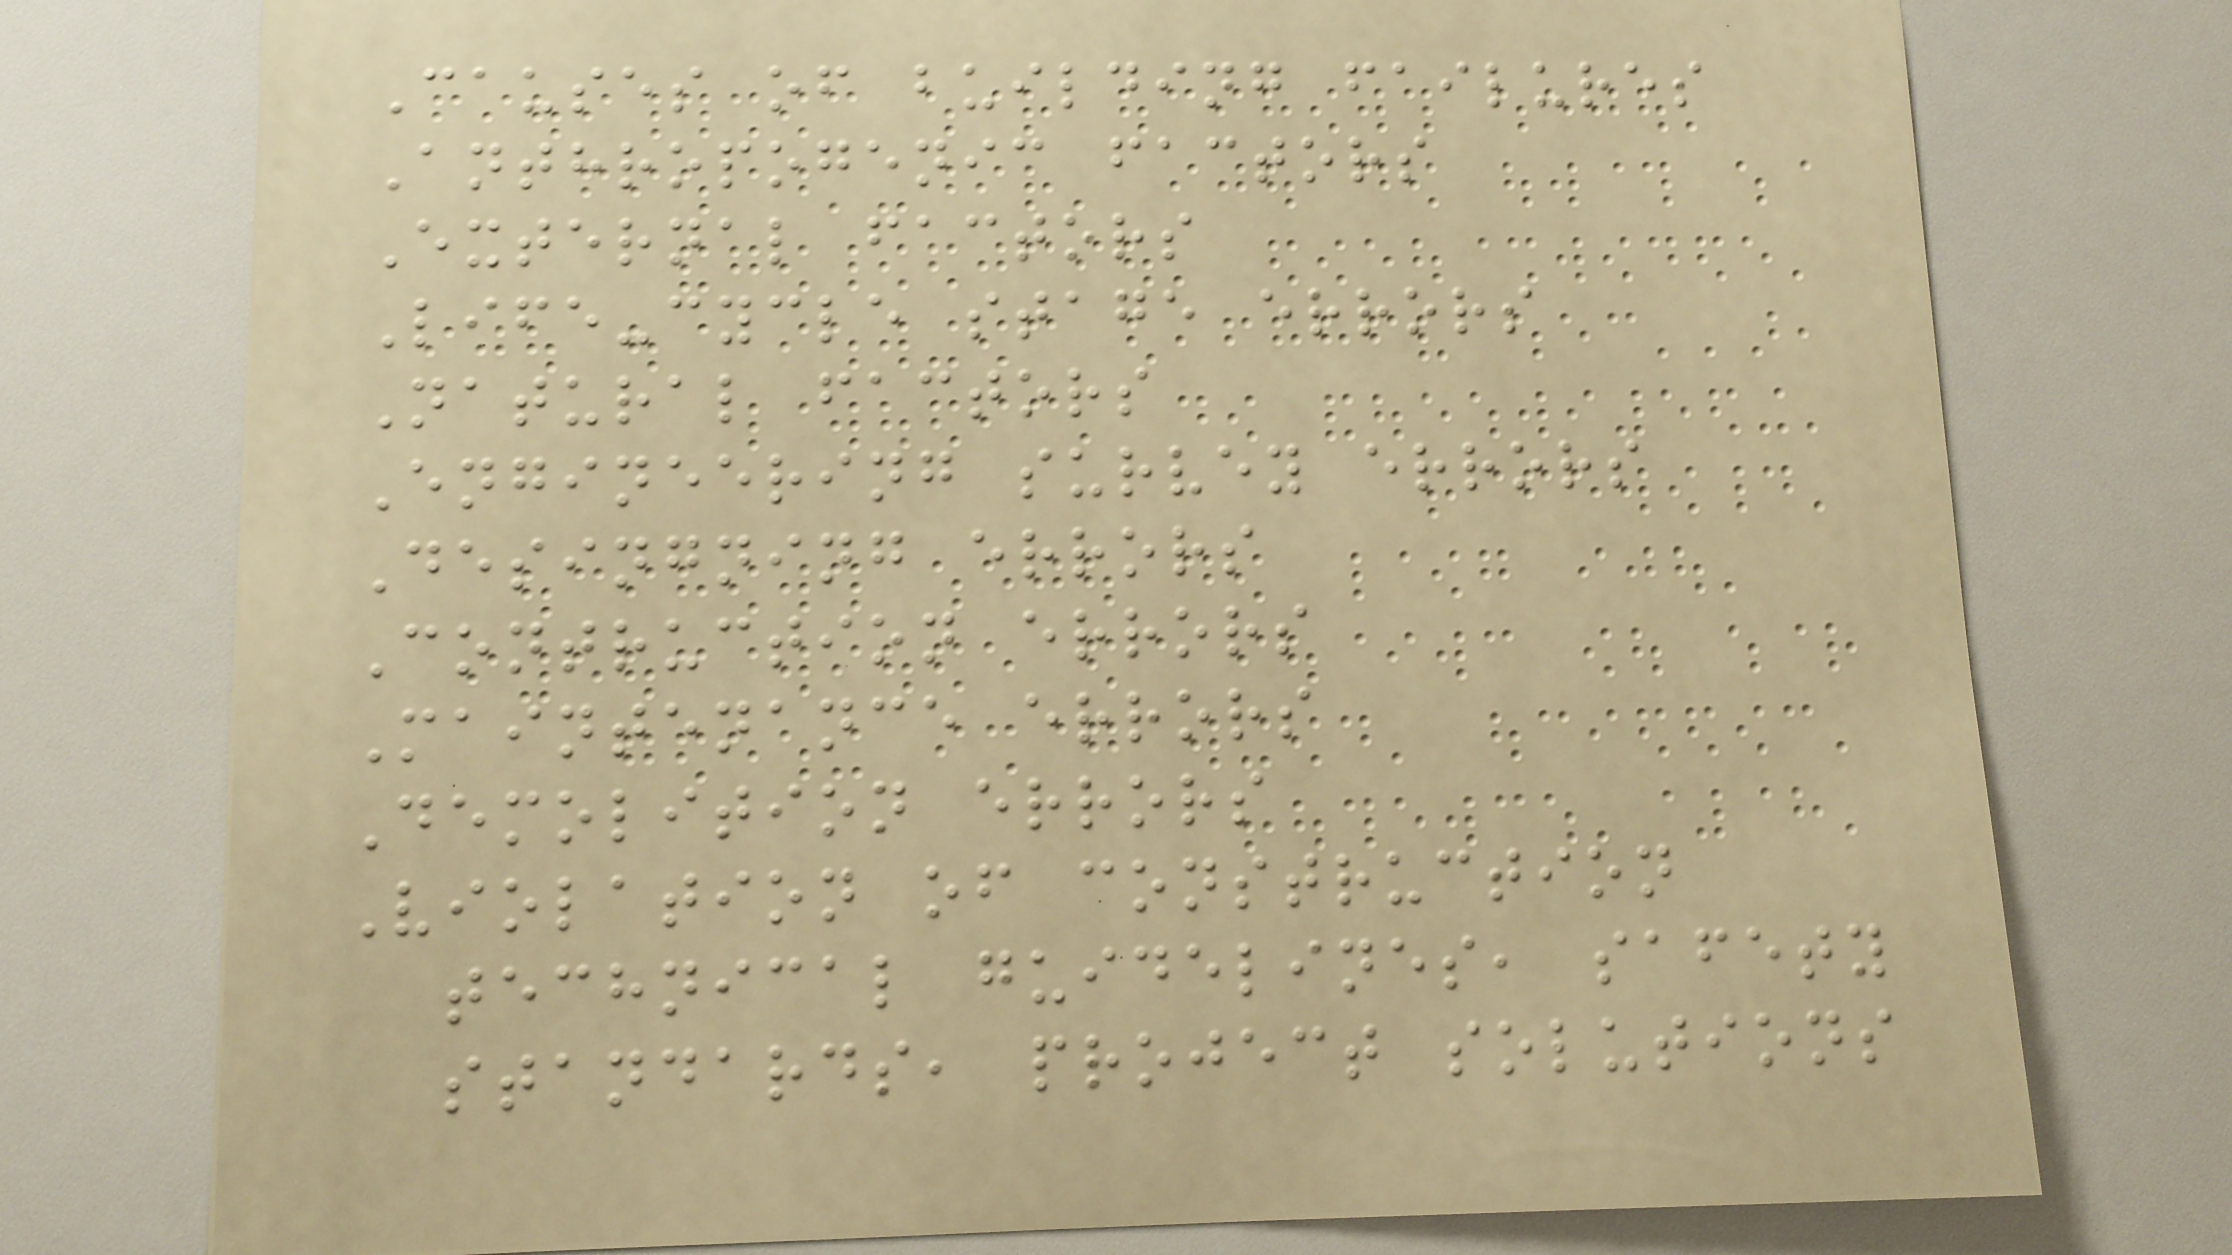Causes of building failures
Anthropogenic factors
External factors
Life-cycle stage errors
Natural factors
Engineering survey errors
Desingning errors
Contruction errors
Maintenance errors
Demolition errors
Violation of construction
technical guidelines, safety
standards, project solutions
